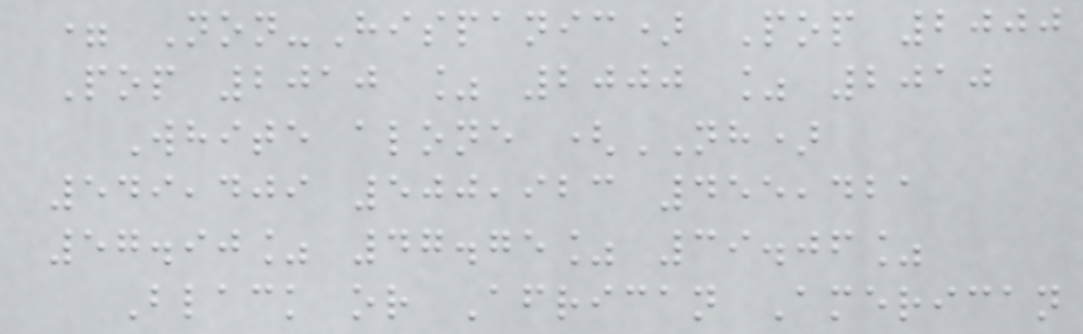= Non-Hispanic) Pop 2000
Pop 2010 % 2000 % 2010
White alone (NH)
549,409 500,923 455,421
57.90% 47.75% 39.06%
Black or African American
